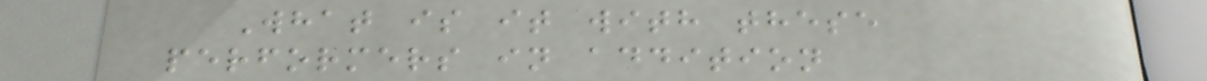What is it with these
performers in addition
